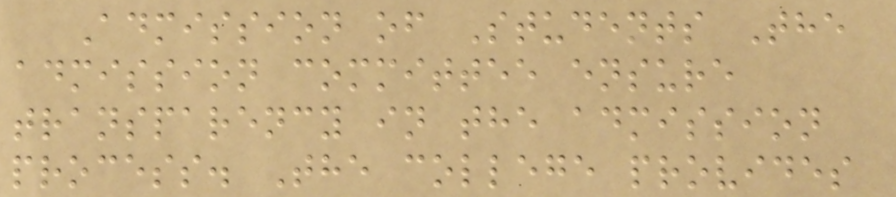Admission of Students The
admission committee ensure
transparency in the admission
process. The college provides
